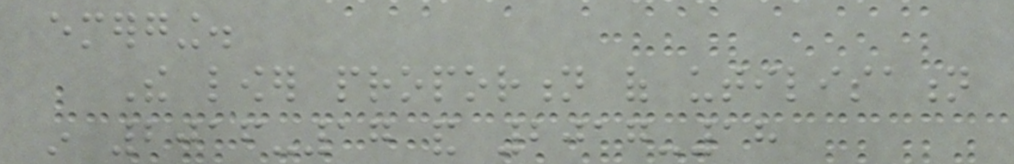emerging.
The lower proportion of utilisation
in 2016-17 and 2017-18
